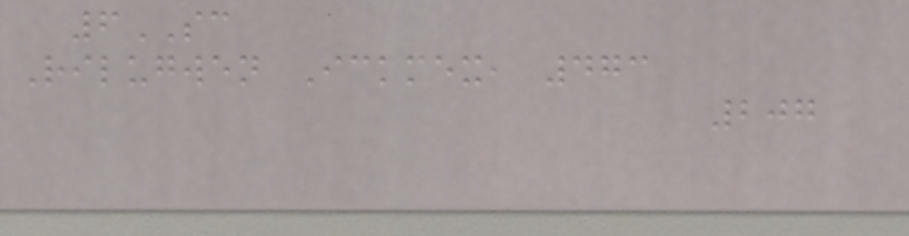6SC
Rilugwen Ickmex, 473
207
